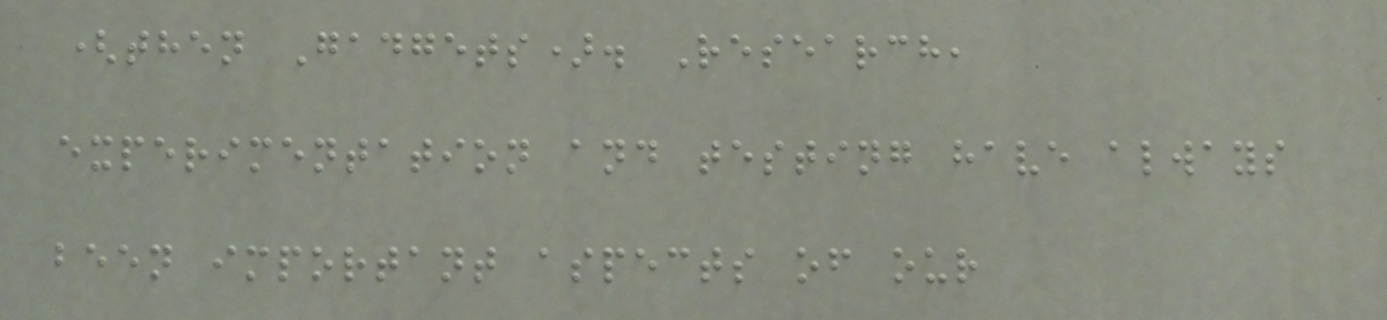(then Gadgets). Research,
experimentation and testing have always
been important aspects of our
